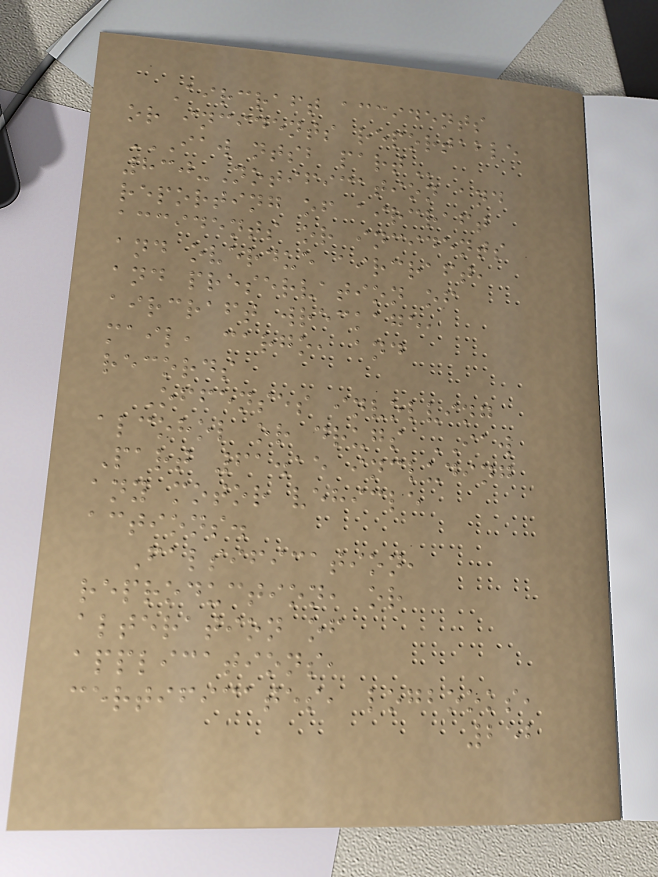Aircraft accidents
or incidents reportable
IAW NTSB PART
830-Notification and
reporting of aircraft
accidents or incidents
and overdue aircraft,
and preservation of
aircraft wreckage,
mail, cargo, and
records
Offenses involving
alcohol or drugs IAW
Part 61.15 including
any motor vehicle
actions.
Falsification,
reproduction, or
alteration of
applications,
certificates, logbooks,
252
